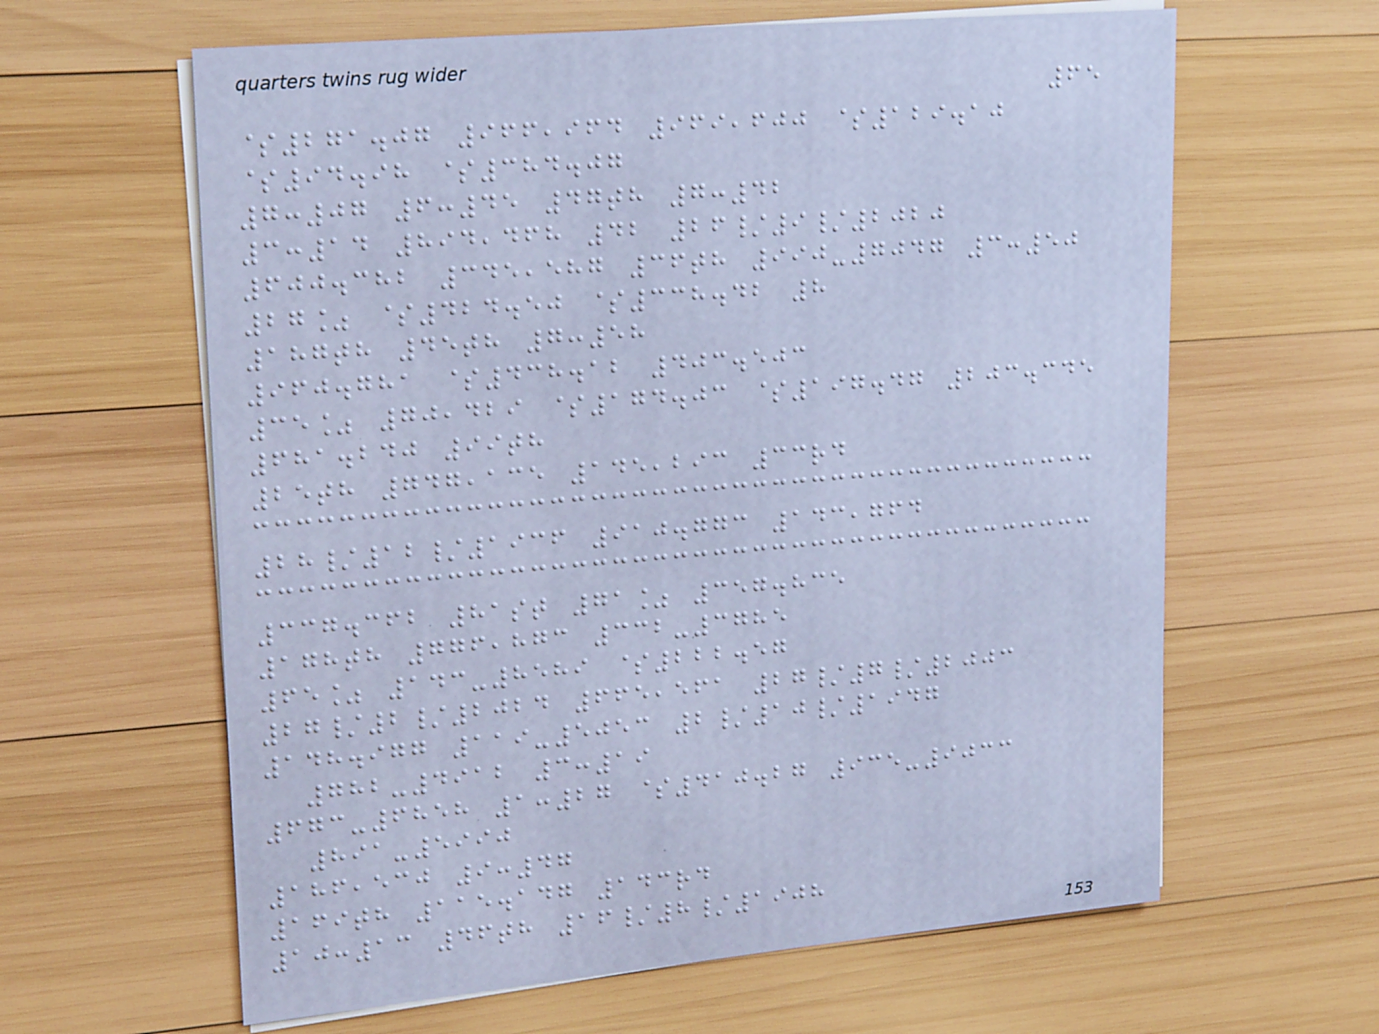65
$271.07 966,964 969,600 $129.10
$94.98 $384.07
7:07 6:45 47th 7:42
3:14 894,468 42 26/9/2020
600.382 345,587 36th 990-7047 3:50
27% $424.50 $338.42 8
187th 45th 7:58
960.781 $438.12 403.503
35% 70,429 $174.03 $197.47 203.345
681.240 99th
25th 747,135 145,293 33rd
28/12/1936 910.773 143,764
337.362 81st 71% 357.835
178th 776,873 332-3785
65% 143-8589 $222.57
27/2/2024 665,561 27/7/2003
148.977 119-5053 2/10/1947
782-4912 3:19
673-6858 1:27 $410.27 935-9033
891-5990
186,530 9:47
169th 115.147 143rd
10:13 46th 16/8/1908
